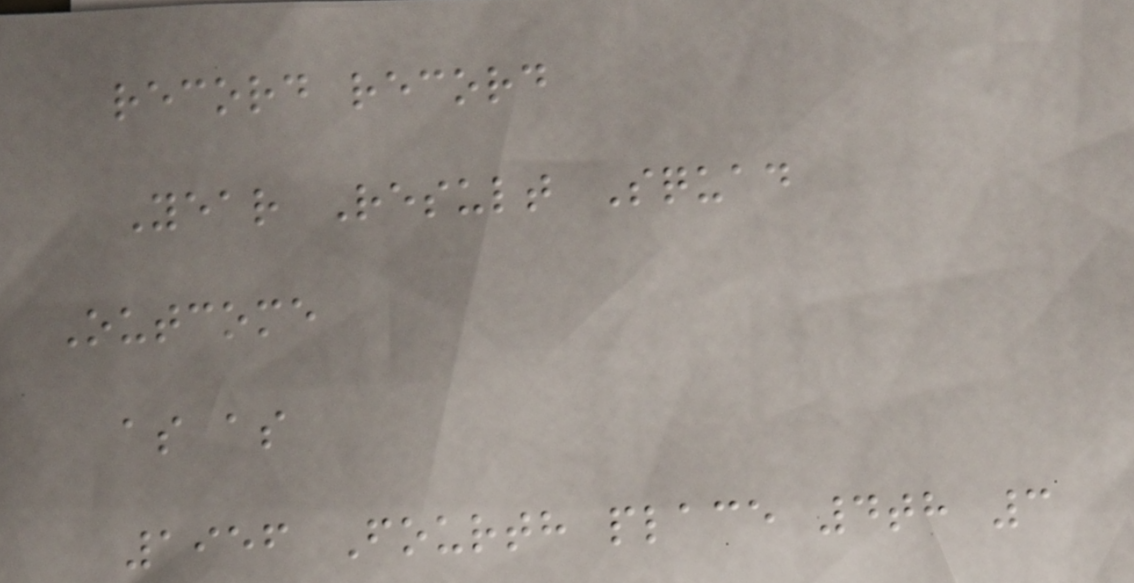record record
Year Result Squad
Outcome
as as
1956 Fourth place 4th 3
